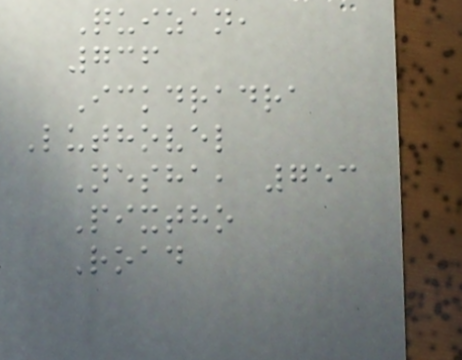Quizan,
736
Ickdradra
Luthovel
Nesha, 753
Pixtho
Road
